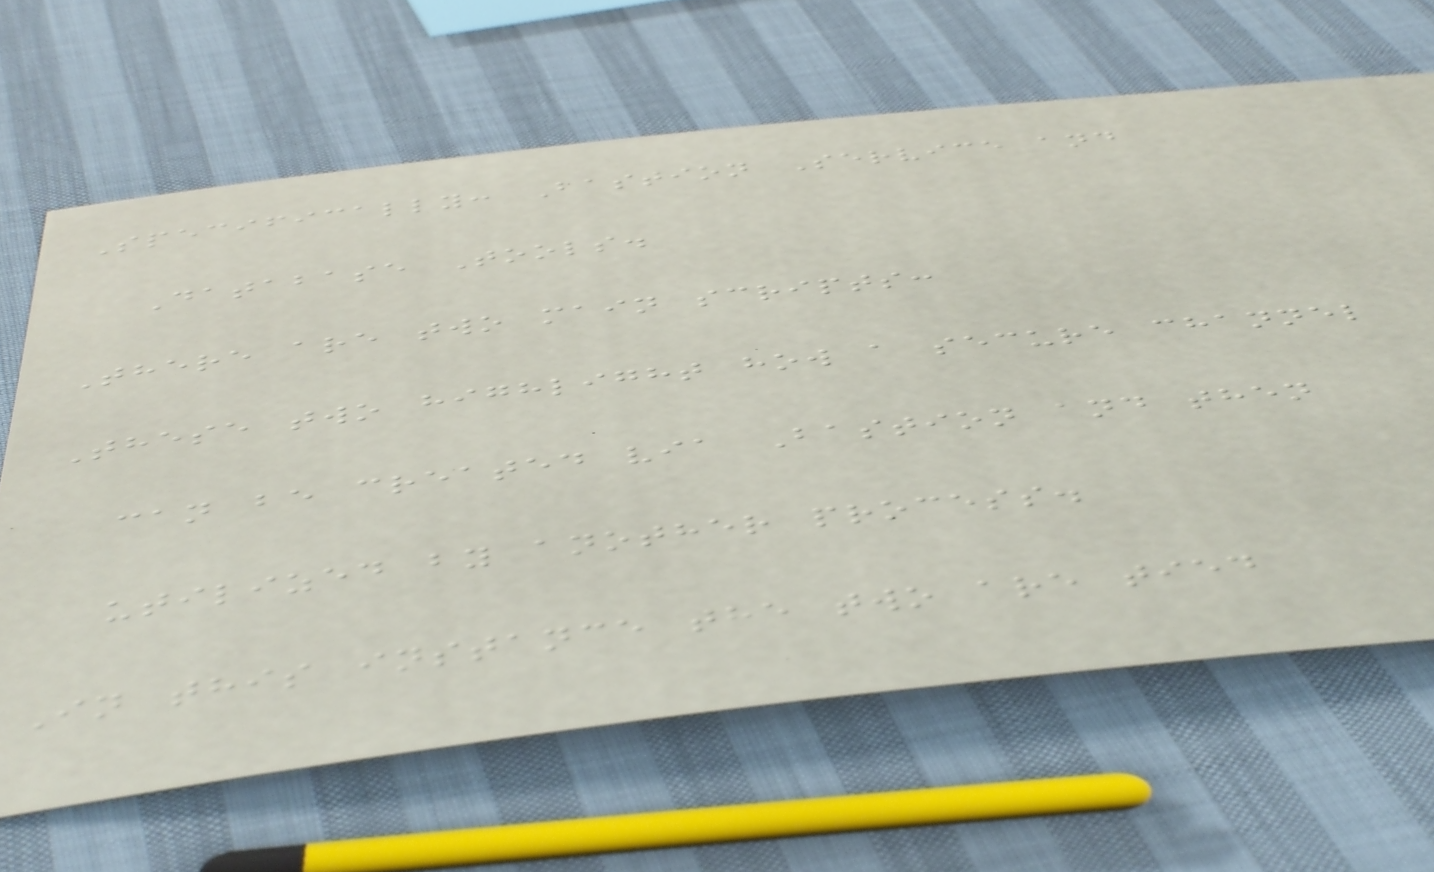Specifically: Bastion Service and
Database Tools.
There are two main scripts:
These two highlight how a secure channel
can be created via Bastion and then
utilized by another process.
In this instance the two are tied
